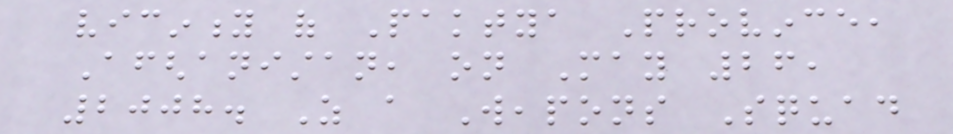vicinity of Paktya Province,
Afghanistan, on May 26,
2008. As a Weapons Squad
